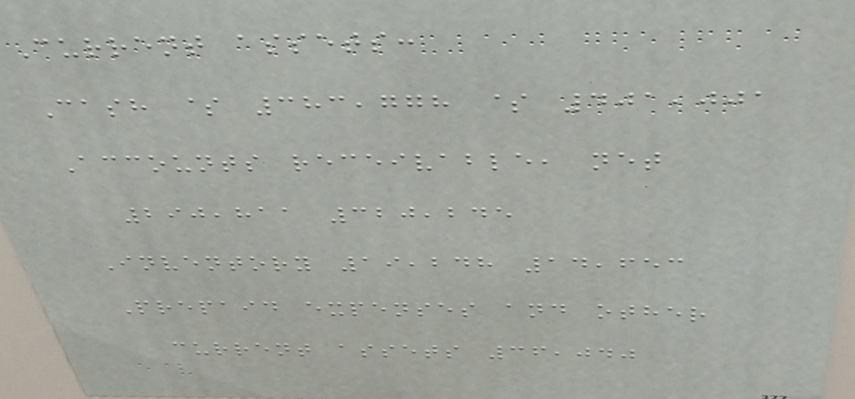Current assets:
Cash $ 383,778 $ 401,001
Accounts receivable, net
290,811 320,245
Inventory 19,248 14,653
Prepaid expenses and other
current assets 36,040
